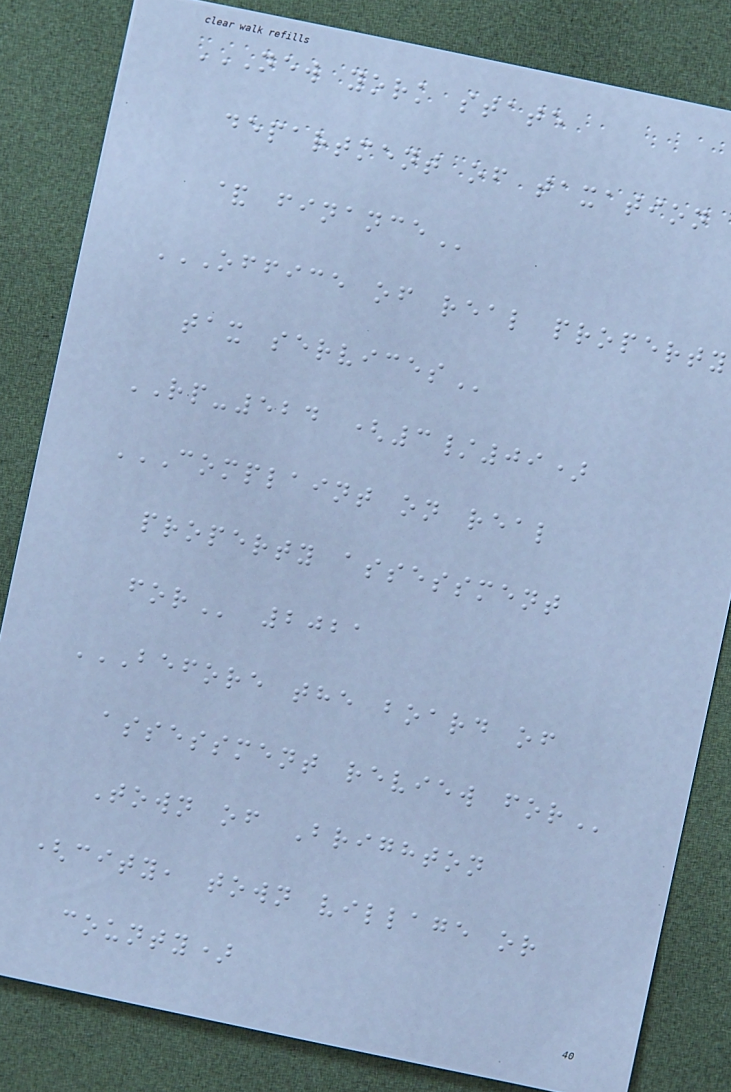NEW YORK STATE
DEPARTMENT OF TAXATION
& FINANCE
OFFICE OF REAL PROPERTY
TAX SERVICES
RP-524 (3/09)
COMPLAINT ON REAL
PROPERTY ASSESSMENT
FOR 2021
BEFORE THE BOARD OF
ASSESSMENT REVIEW FOR
Town of Brighton
(city, town village or
county)
